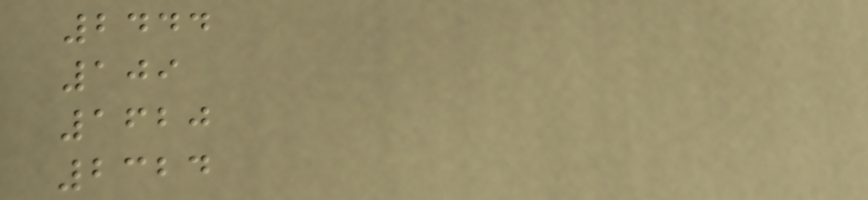2444
109
1620
2324
